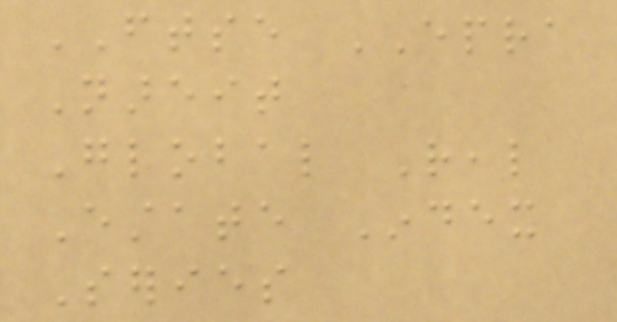FTSE EPRA
Nareit
Global Real
Estate Index
Series
